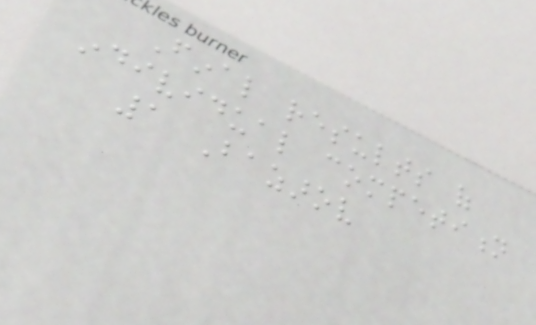Final results of
individual competition
1 Bazarov
